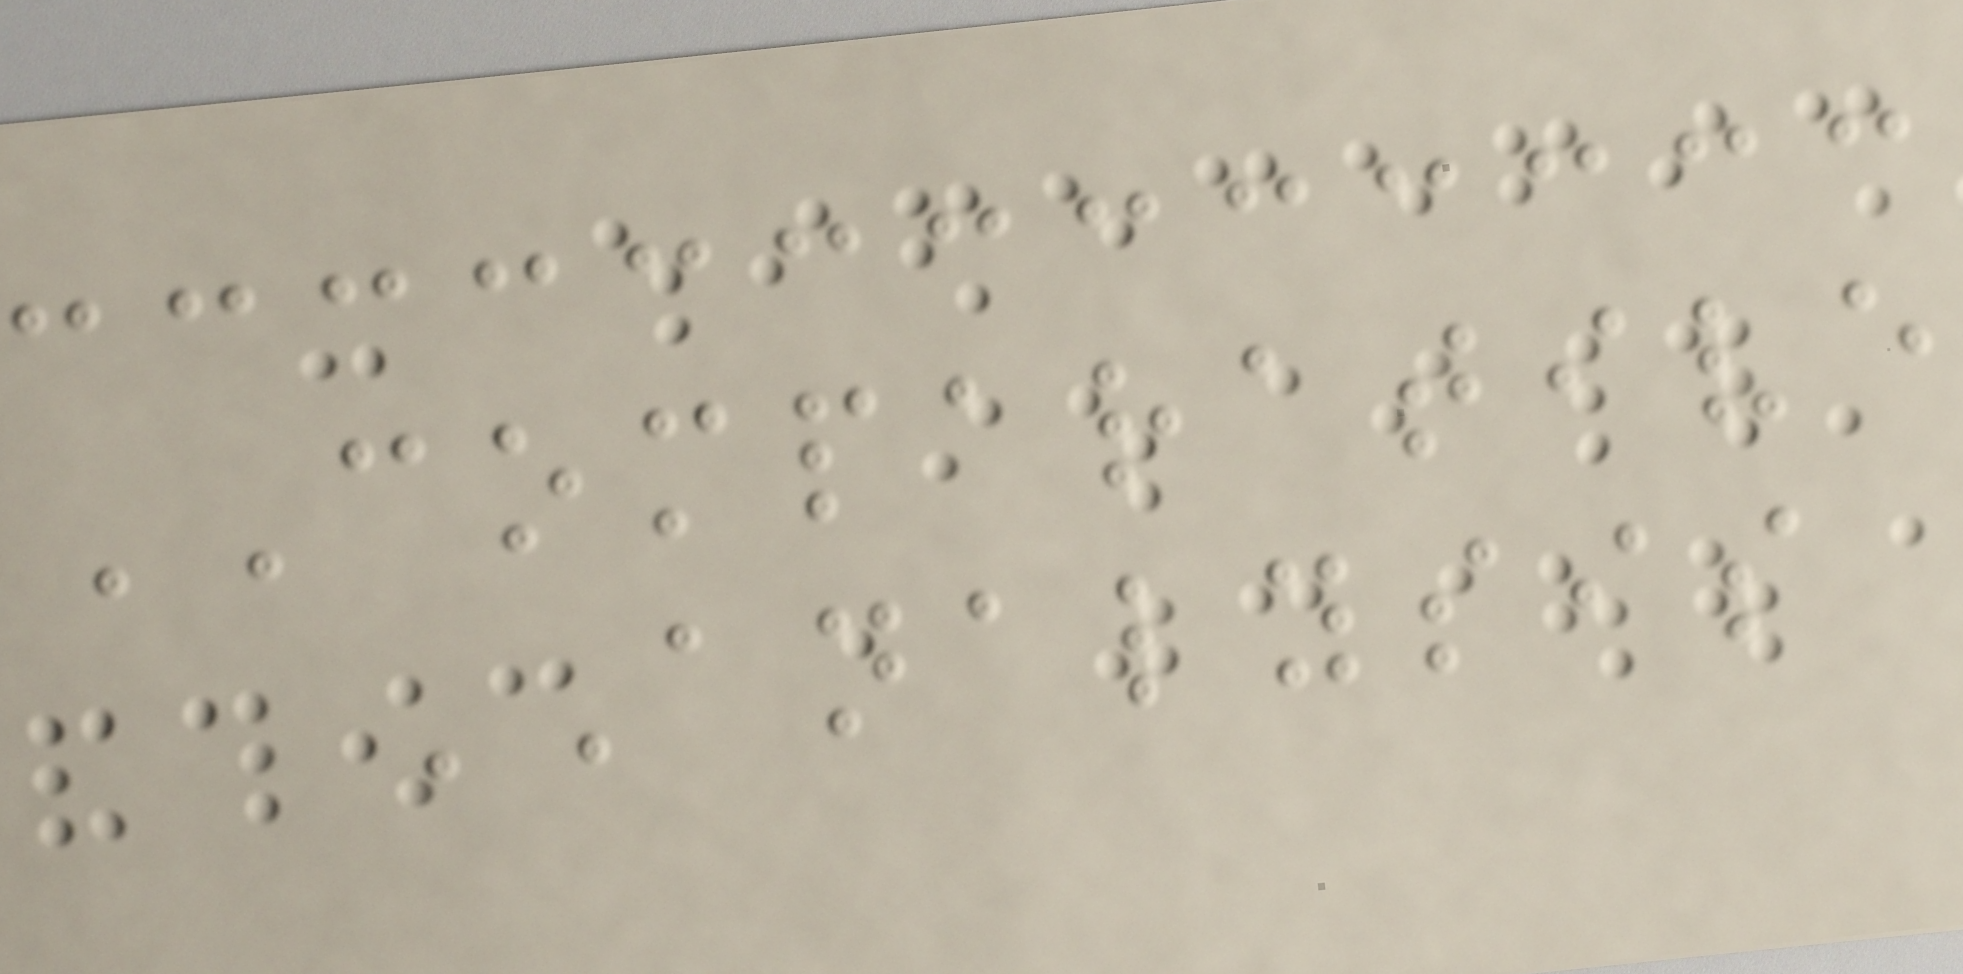COMPARATIVE
ANALYSIS
